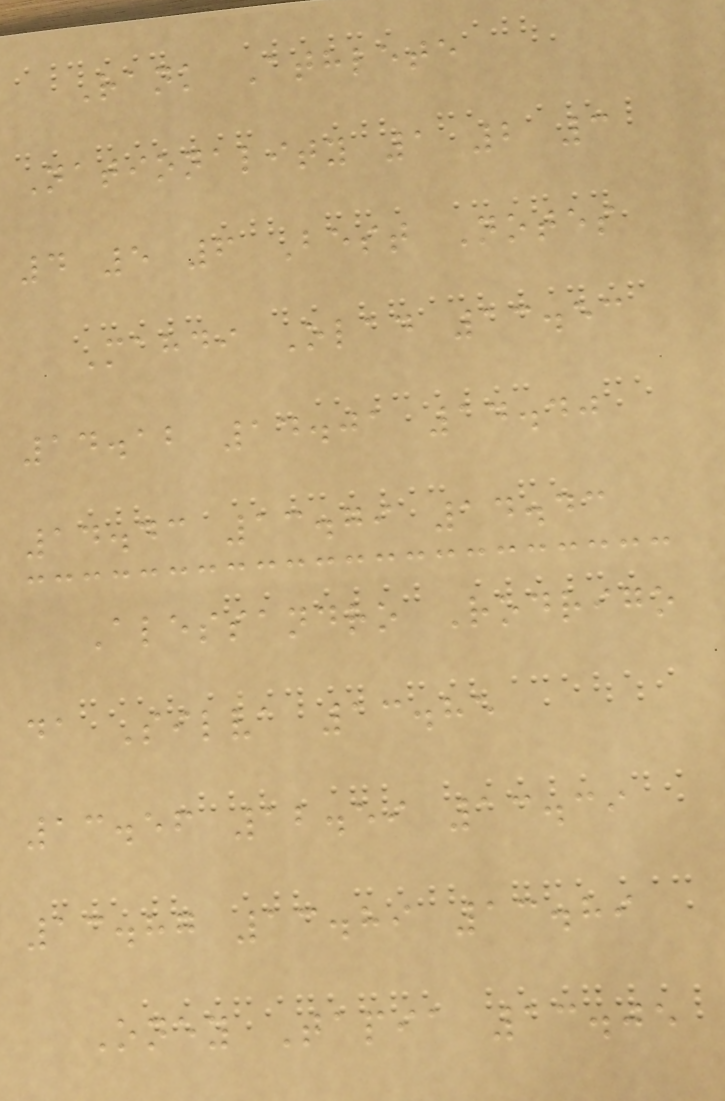Rank Athlete
Nationality 1 2 3
4 5 6 Best Notes
Mahdi Olad 13.53
14.12 14.01 14.40
14.43 13.79 14.43
Alessandro Rodrigo
da Silva 13.85
13.56 12.59 13.39
13.87 13.89 13.89
Oney Tapia 13.05
